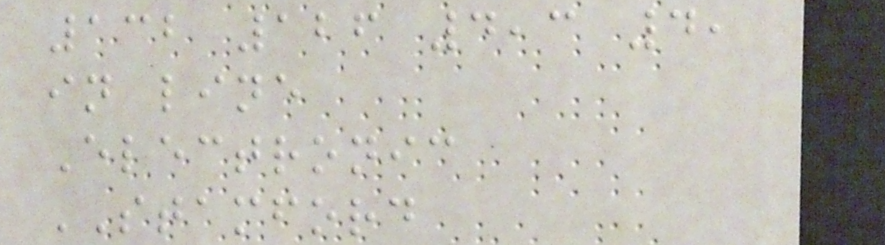132 126 4,3 4,
in line
Electronic
STAMFORD
